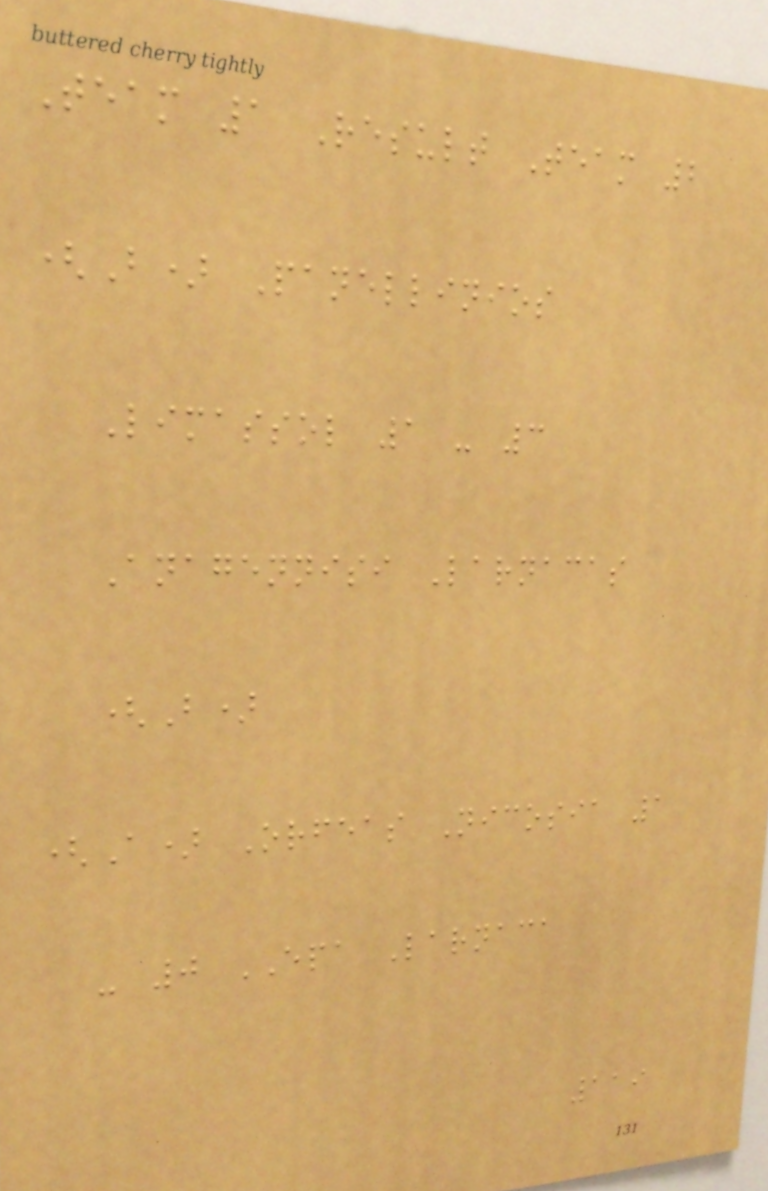Team 1 Result Team 2
(B) Panellinios
Limassol 1 - 3
Anagennisi Larnacas
(B)
(A) Orfeas Nicosia 1
- 0 EPA Larnaca
119
